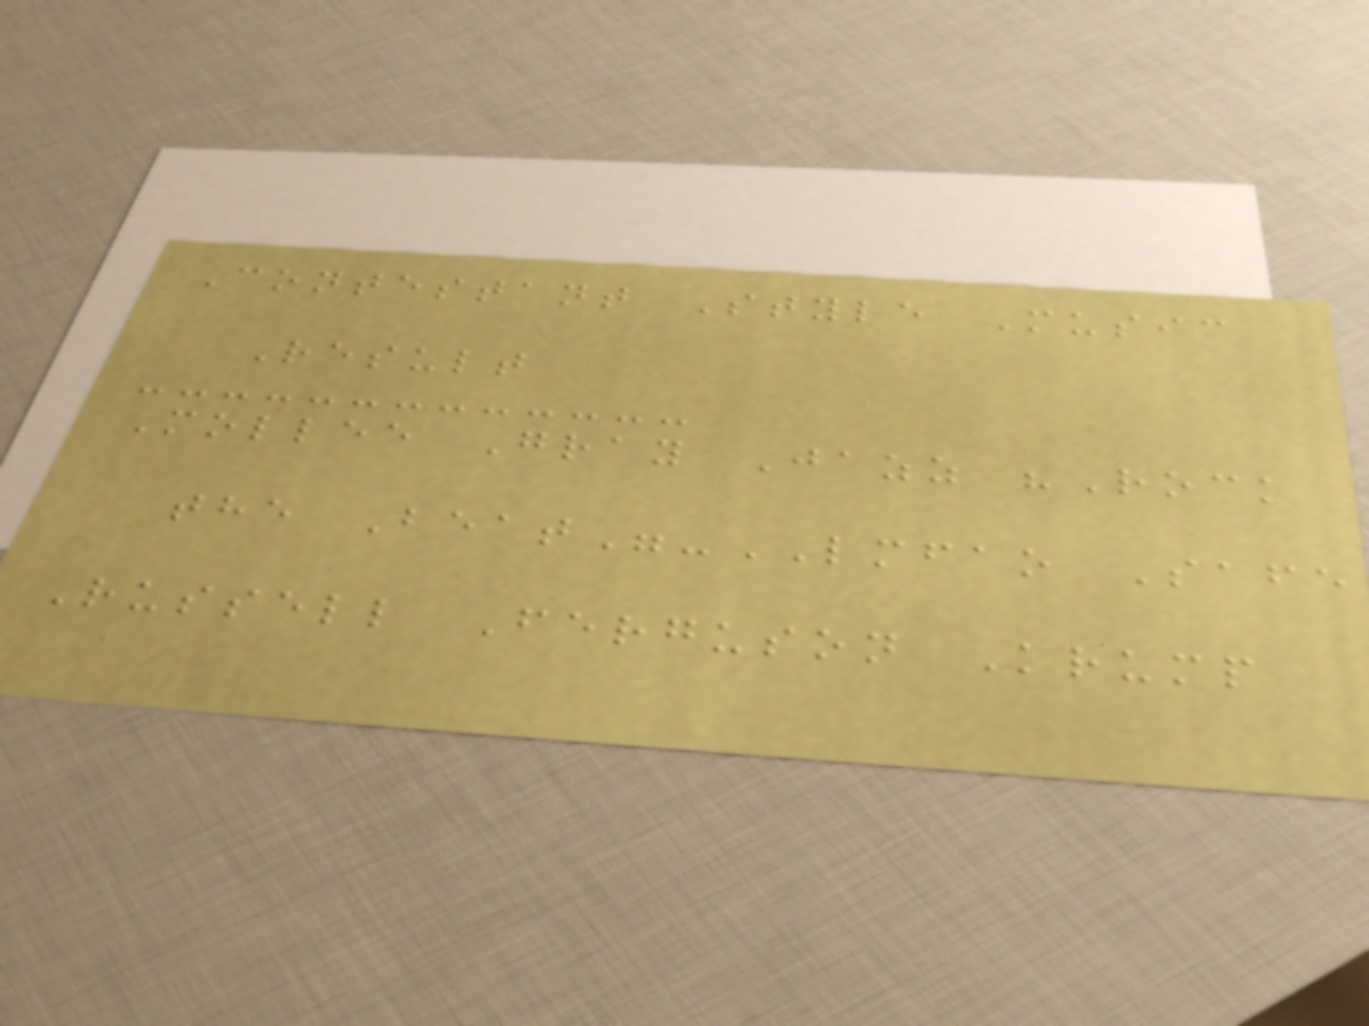Contestant Style Music
Result
Mollee Gray Jazz "Rock
the Beat"-LMFAO Safe
Russell Ferguson Krump
